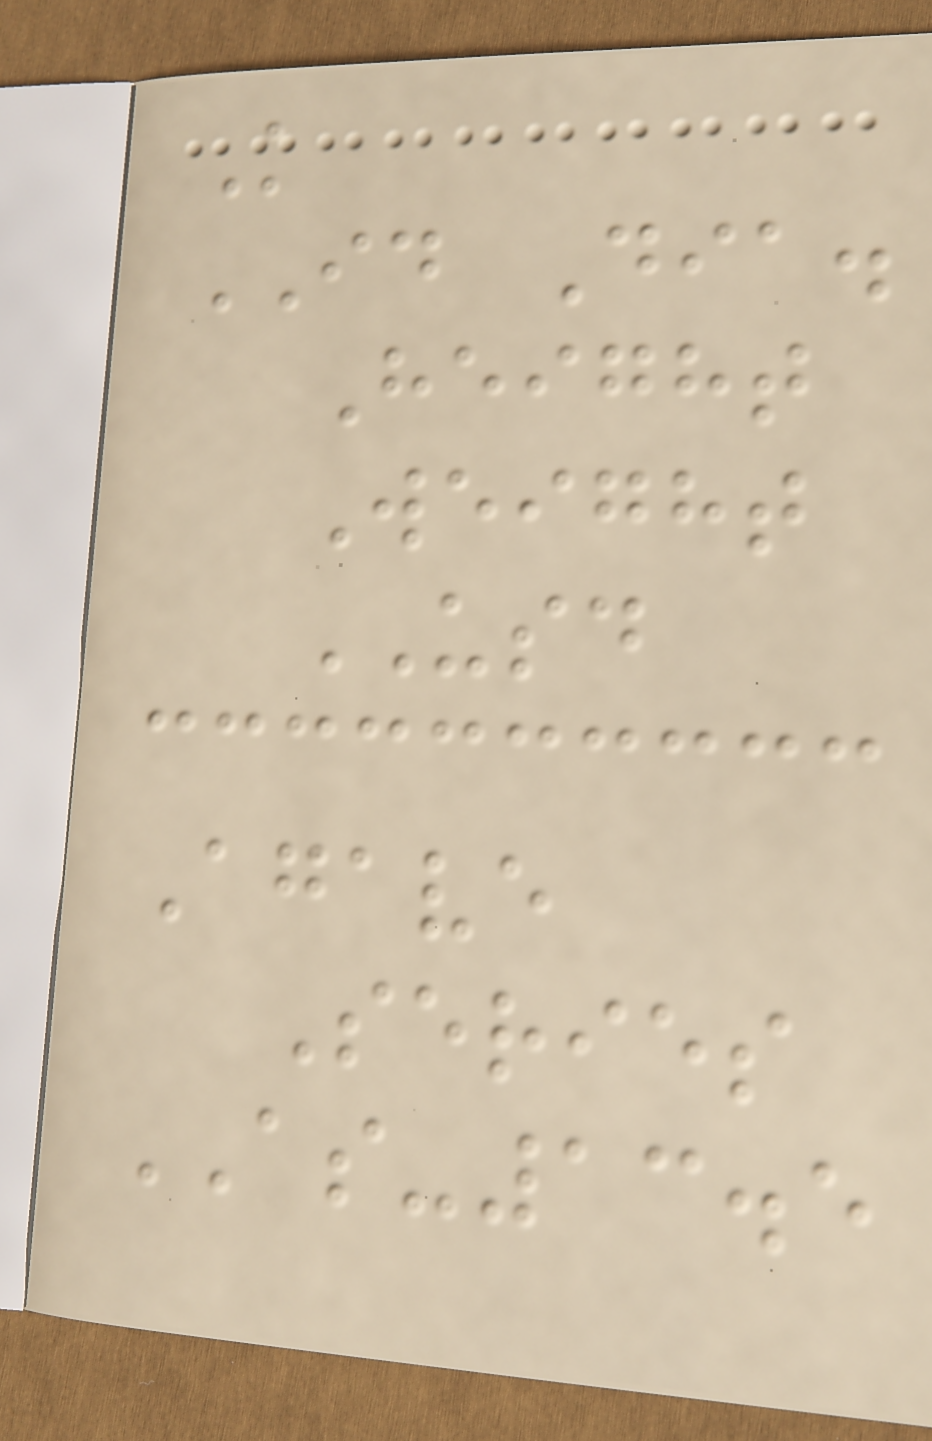K
ID Dia.
Height
Weight
USD
Agave
Series
AS-13.5
